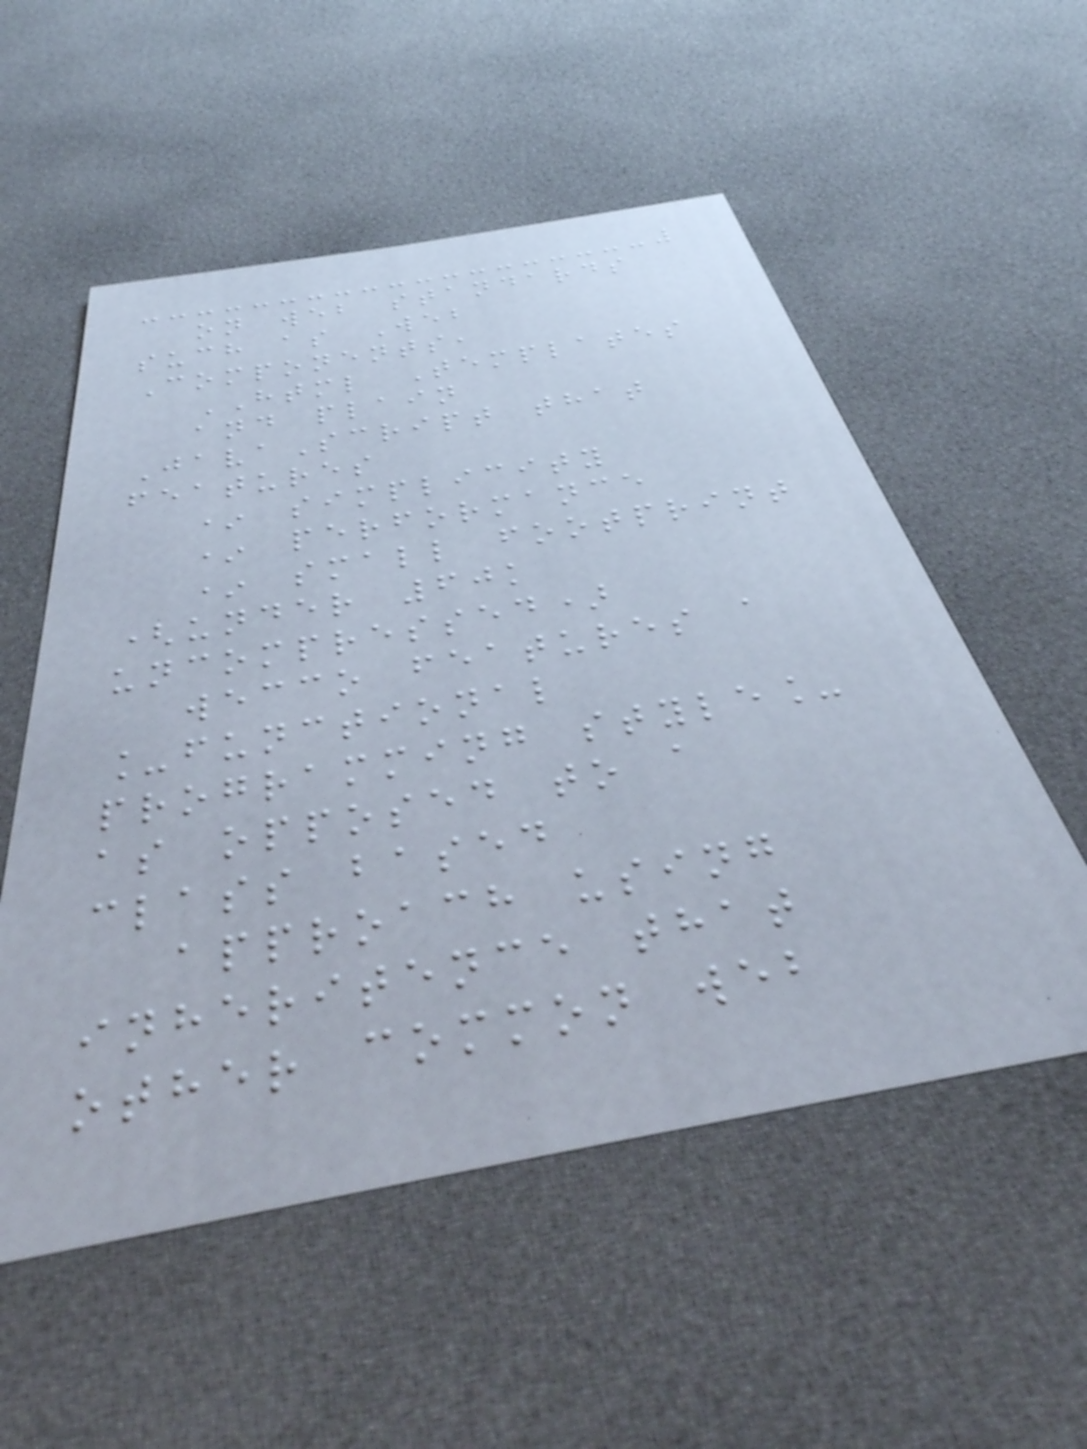on web standards
such as Web
Components,
HTML Templates
and plain
JavaScript that
features
* simplicity
* performance
* small footprint
(under 60k
uncompressed)
wecco features a
_functional
programming style_
as opposed to a
class based
approach using
inheritence that
other common web
